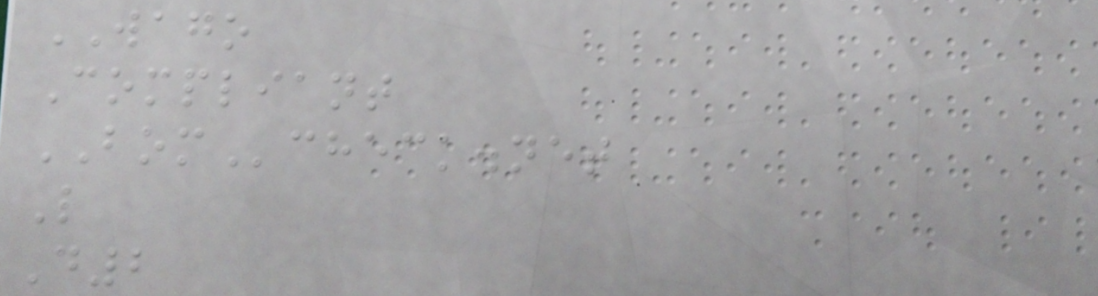WAGO
Compliant
BOMcheck.net
L
D2
